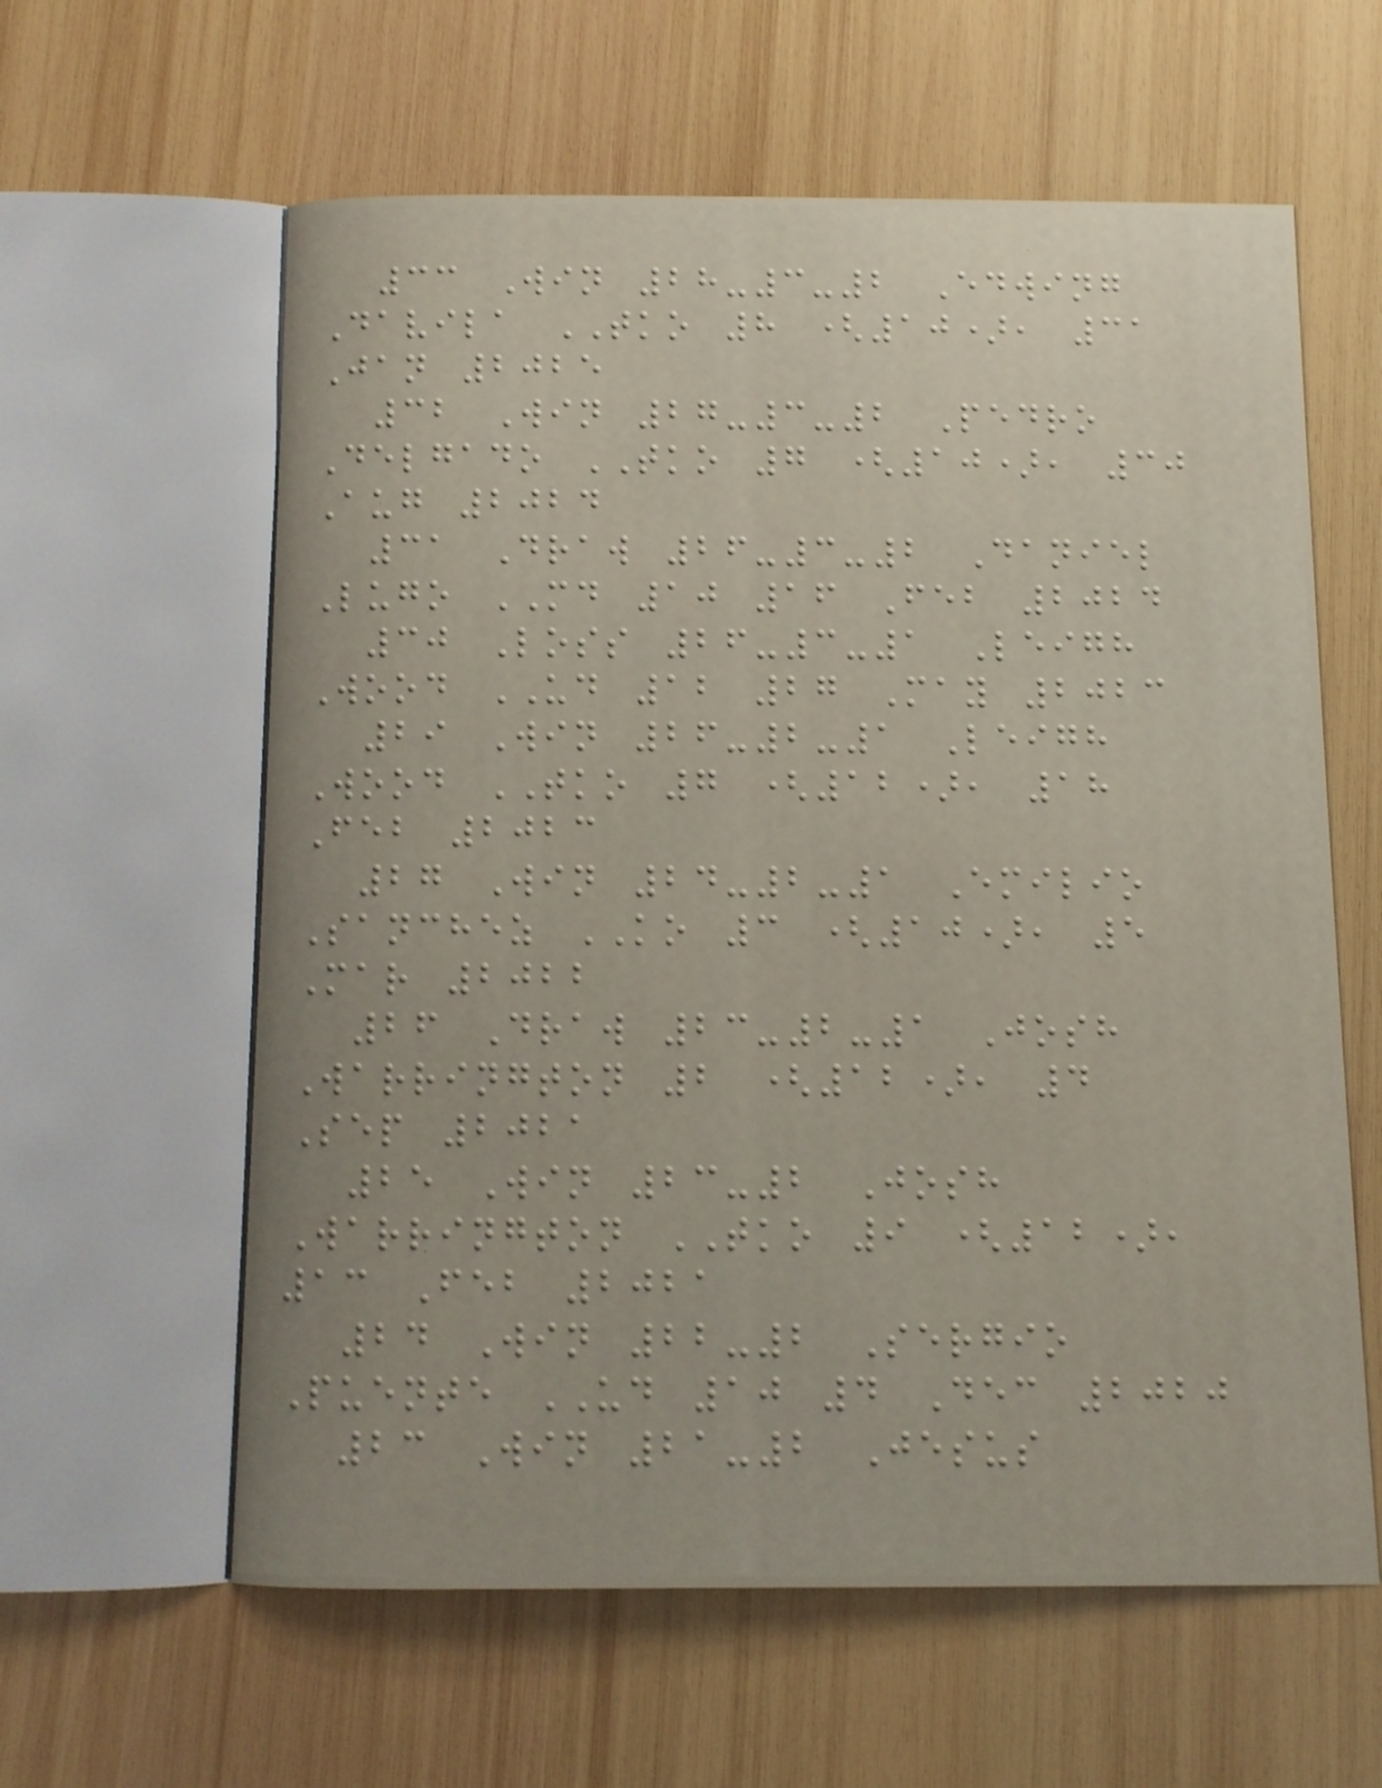33 Win 28-3-2 Edwing
Davila TKO 8 (10), 31
Jan 2025
32 Win 27-3-2 Pedro
Delgado TKO 7 (10), 30
Aug 2024
31 Draw 26-3-2 Daniel
Lugo MD 10 16 Feb 2024
30 Loss 26-3-1 Leigh
Wood UD 12 27 May 2023
29 Win 26-2-1 Leigh
Wood TKO 7 (12), 18
Feb 2023
27 Win 24-2-1 Emilio
Sanchez KO 3 (10), 5
Mar 2022
26 Draw 23-2-1 Josh
Warrington 2 (12), 4
Sep 2021
25 Win 23-2 Josh
Warrington TKO 9 (12),
13 Feb 2021
24 Win 22-2 Sergio
Puente UD 10 4 Dec 2020
23 Win 21-2 Jesus
